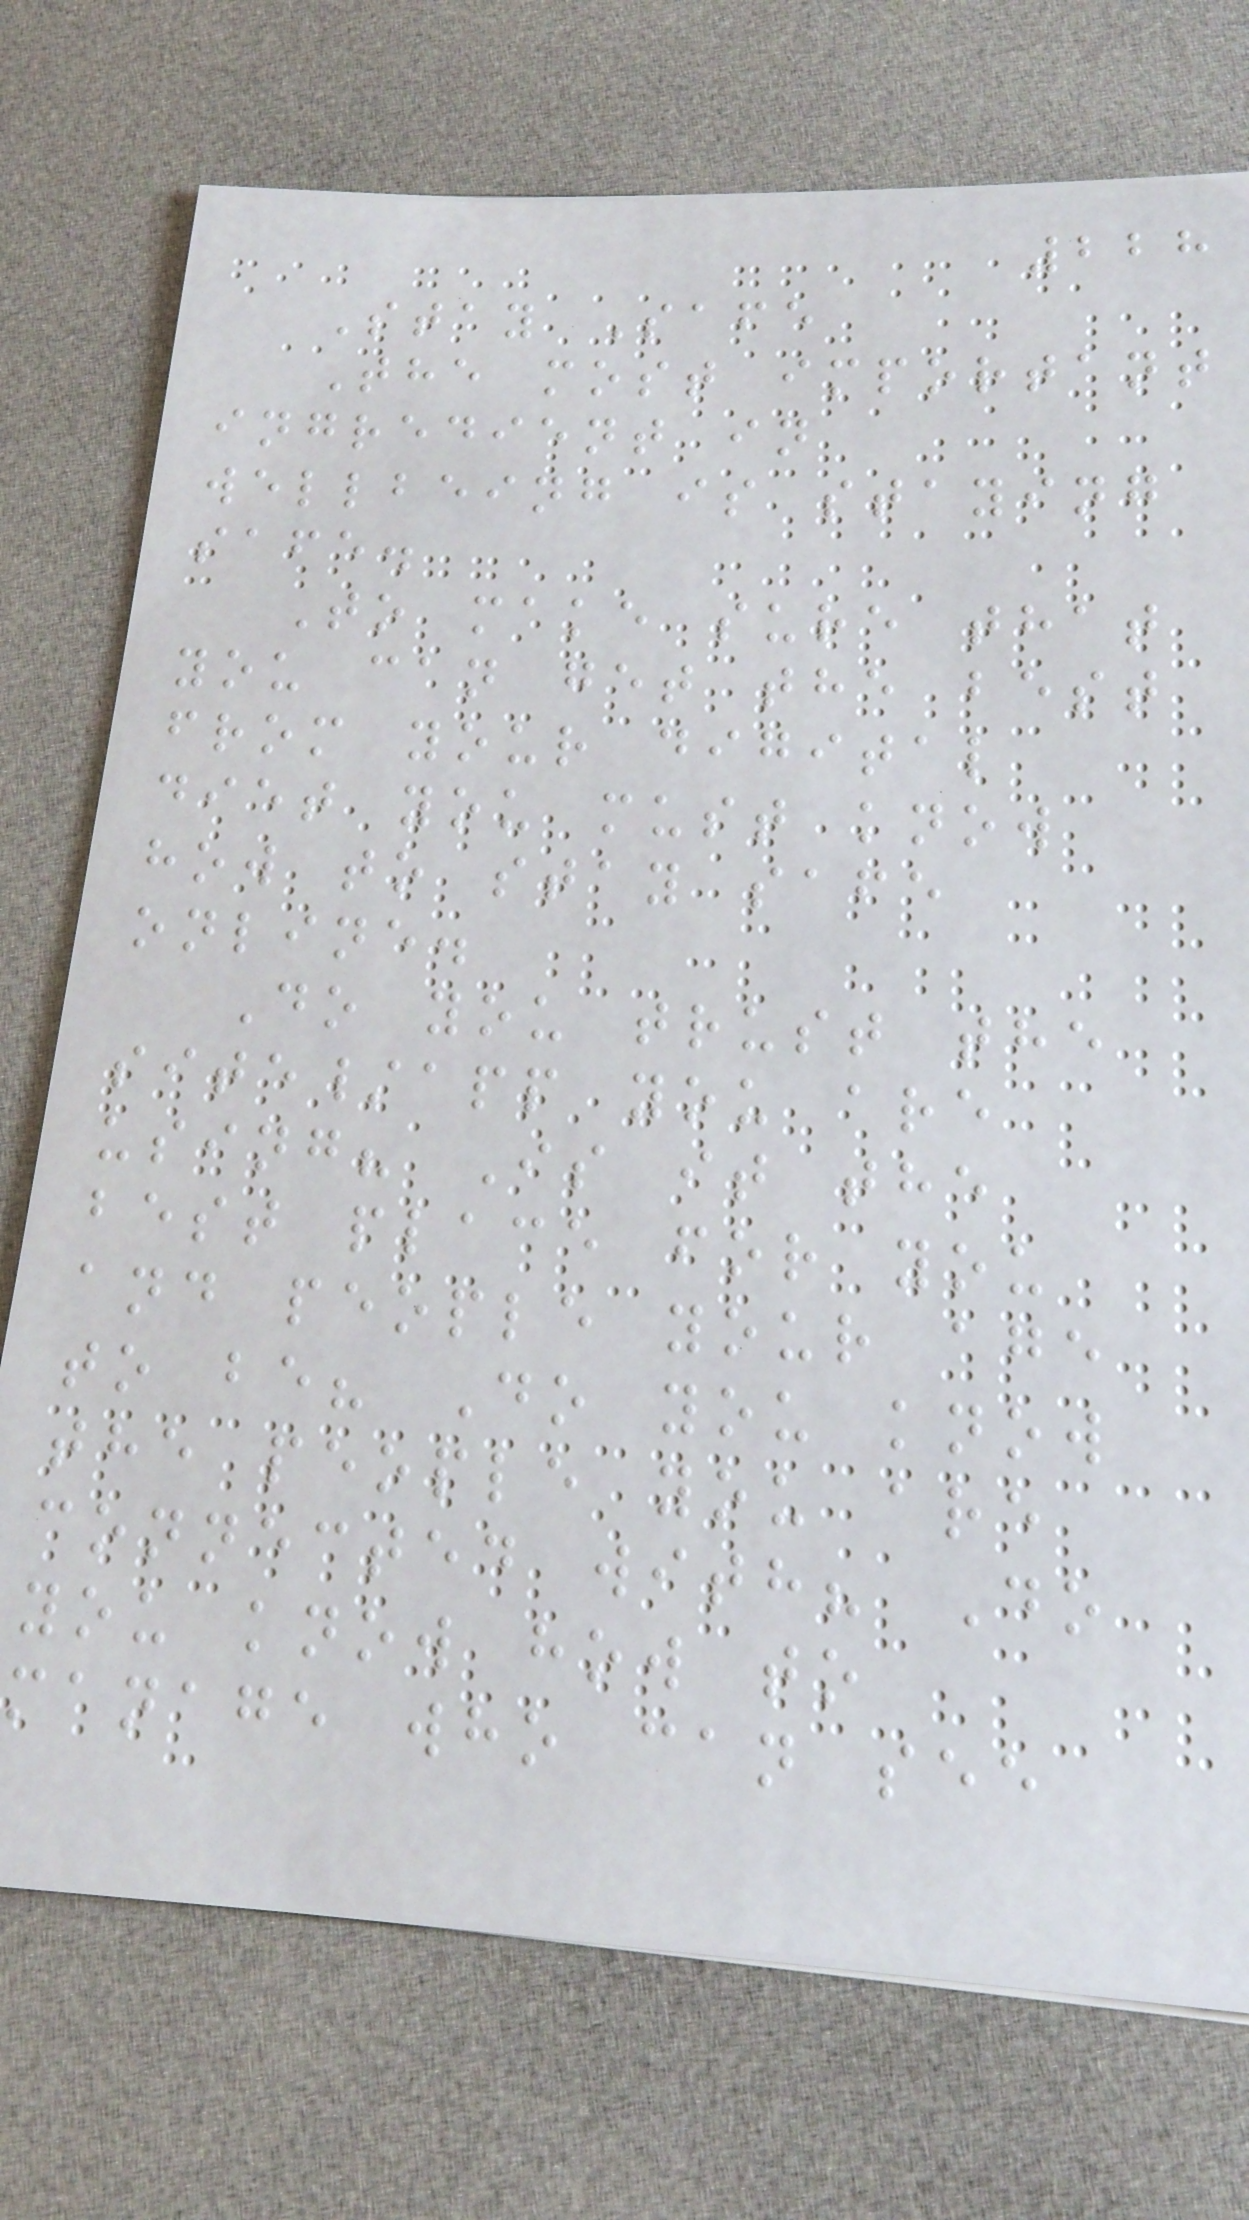228
Stay Safe
The most important
ingredient in
wellbeing is staying
safe.
To make sure that
you can get the best
from your digital
diet you must know
how to stay safe
online.
Do you trust the
site/app you are
using? Is it the
best place for you
and people your age
to be? Do you know
the people you are
connected with? Do
you know how to
manage who can see
